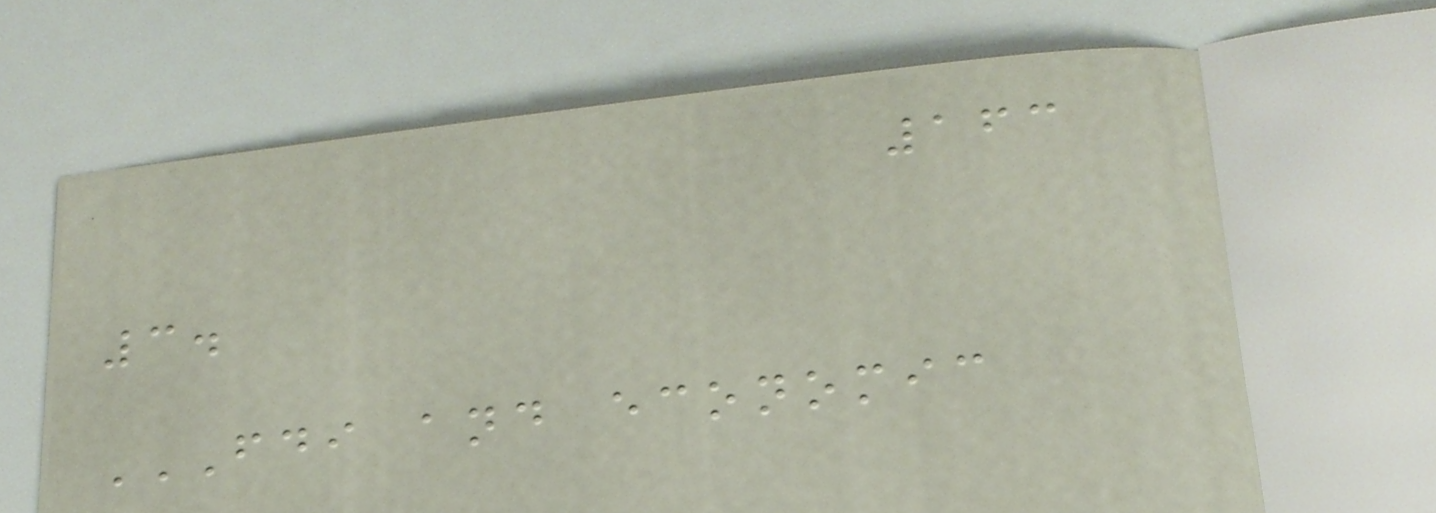163
3.
FDI AND ECONOMIC
